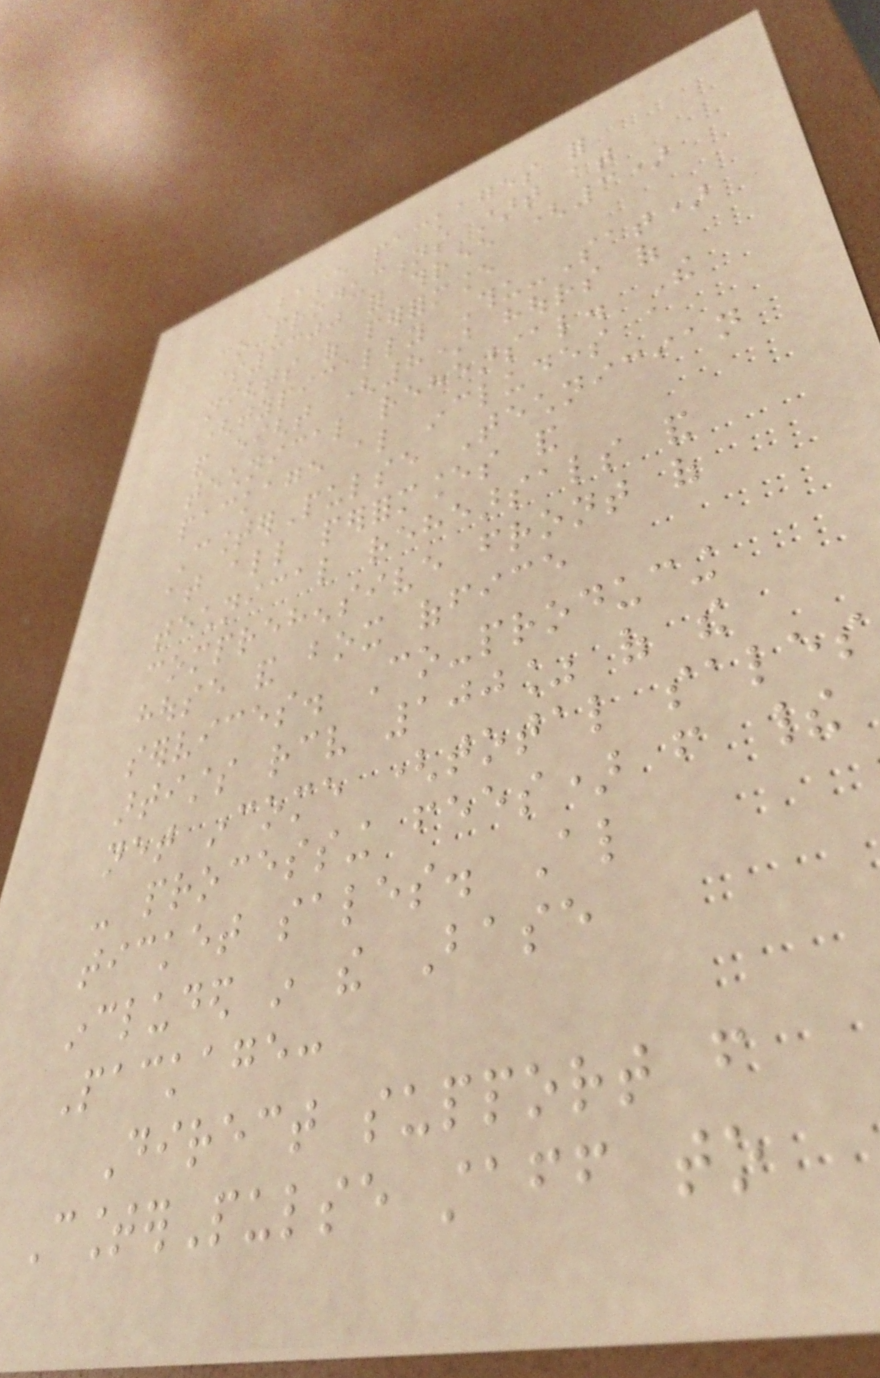Base packages for
co-productions start at
$3300 for three (3)
nights of performance
(typically Thu-Sat)
and eight (8) hours of
technical rehearsal. The
package also includes a
CounterPulse Technician
at all performances and
technical rehearsals and
comprehensive front of
house and box office
services. Co-producing
artists receive 100% of the
net income (total sales
- processing fees) from their
ticket sales. Also
included in the Base
Package:
Direct support from
CounterPulse staff to
